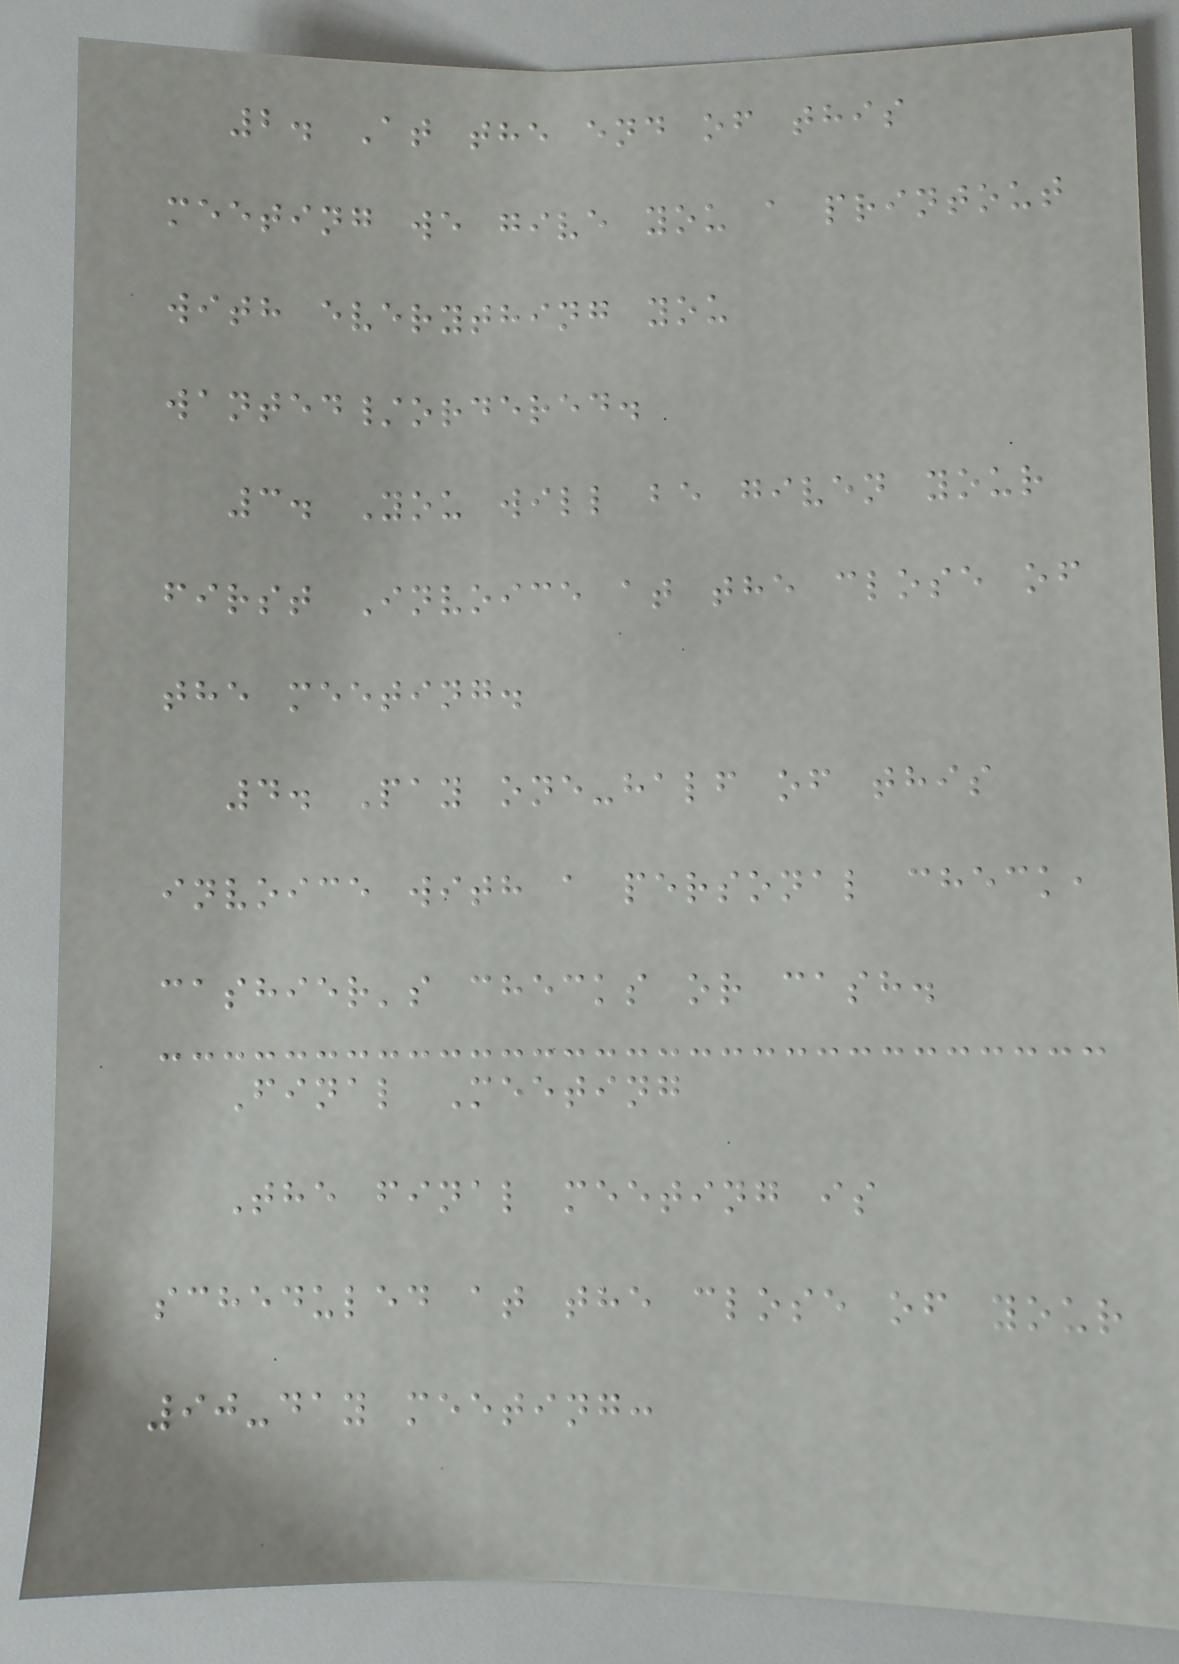2. At the end of this
meeting we give you a printout
with everything you
wanted/ordered.
3. You will be given your
first Invoice at the close of
the meeting.
4. Pay one-half of this
invoice with a personal check,
cashier's checks or cash.
Final Meeting
The final meeting is
scheduled at the close of your
90-day meeting:
